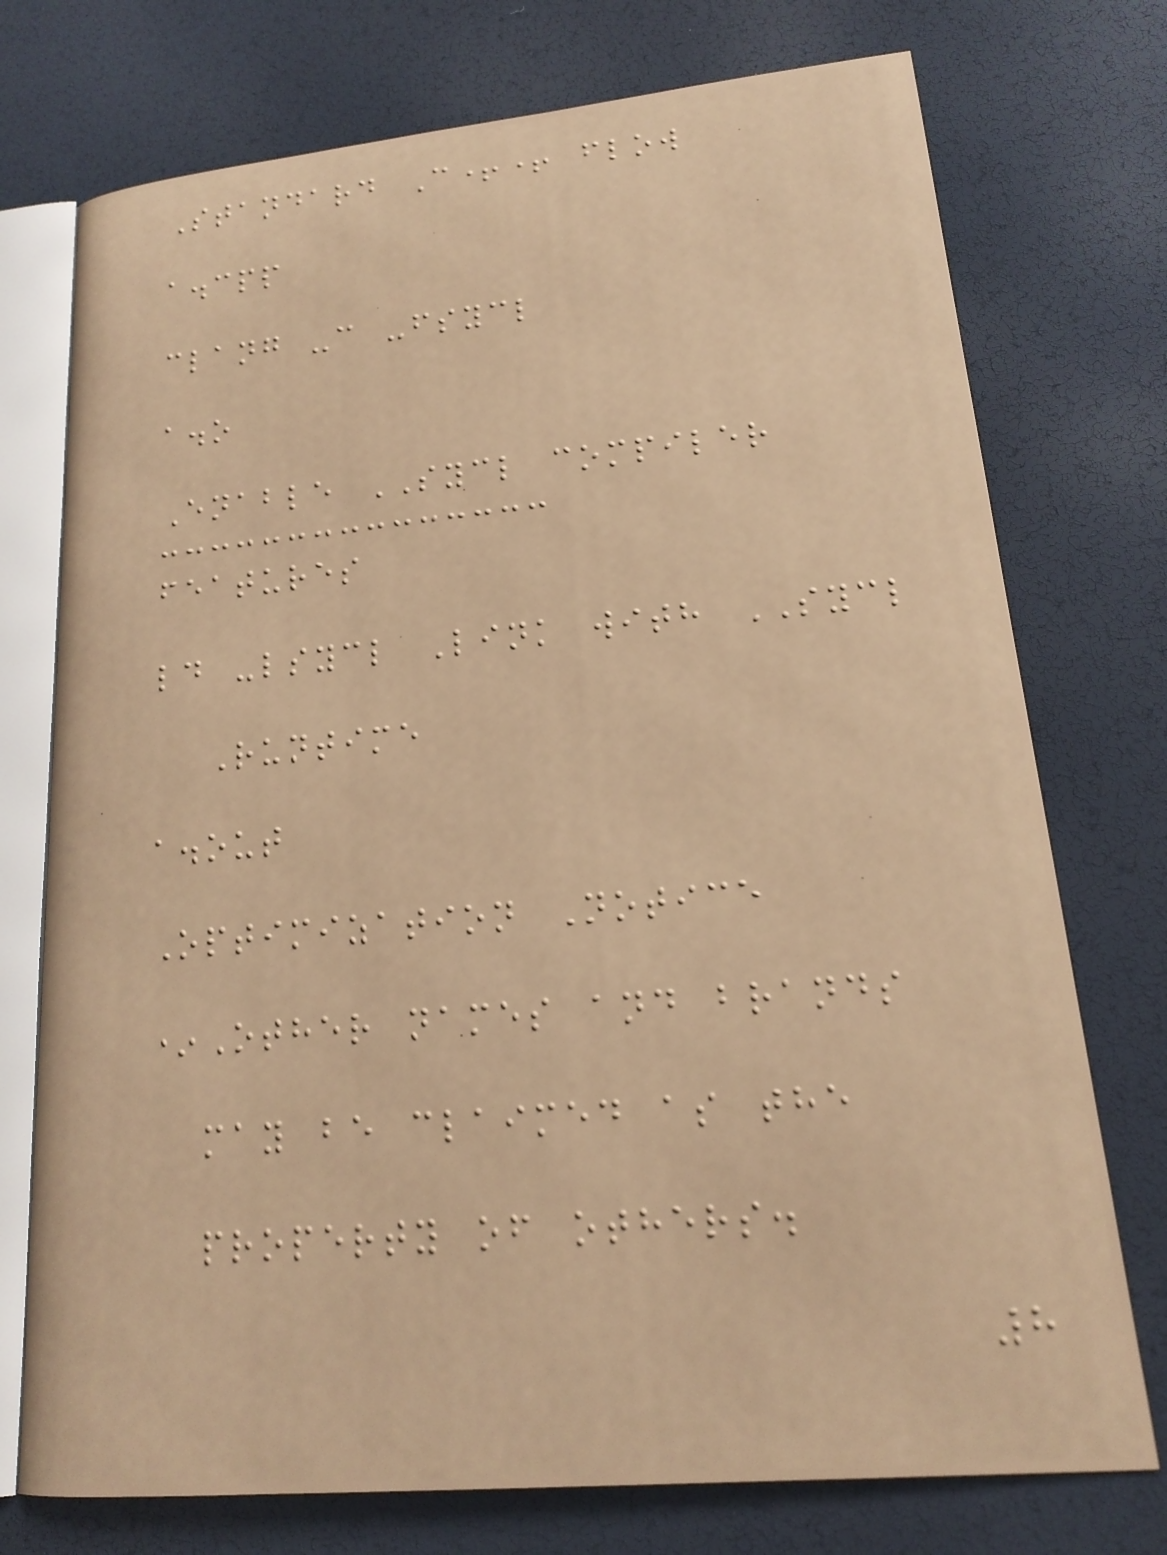Standard C++ flow
a.cpp
clang -c -fsycl
a.o
Enable SYCL compiler
features
ld -lsycl Link with SYCL
Runtime
a.out
Optimization Notice
*Other names and brands
may be claimed as the
property of others.
8
